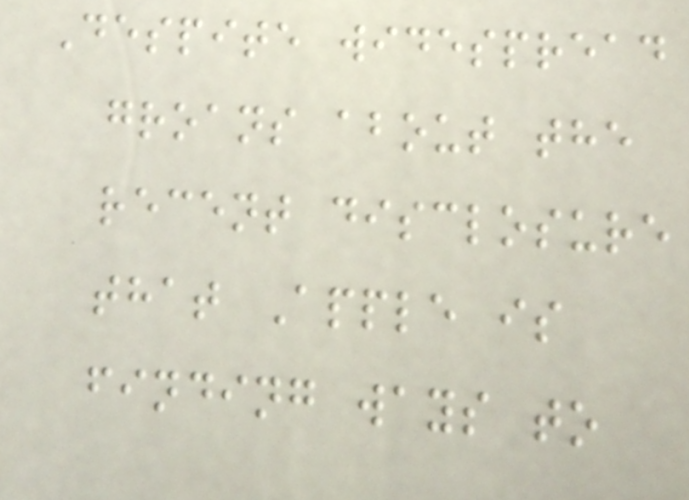Despite widespread
groans about the
recent disclosure
that Apple is
finding ways to
